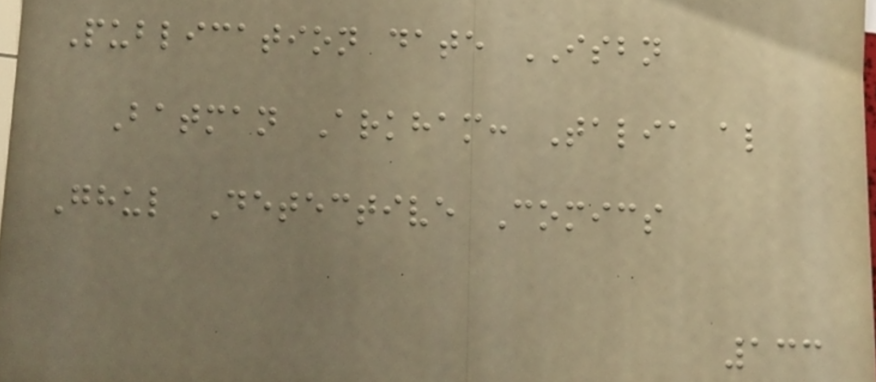Publication date ISBN
Batman Arkham: Talia al
Ghul Detective Comics
133
